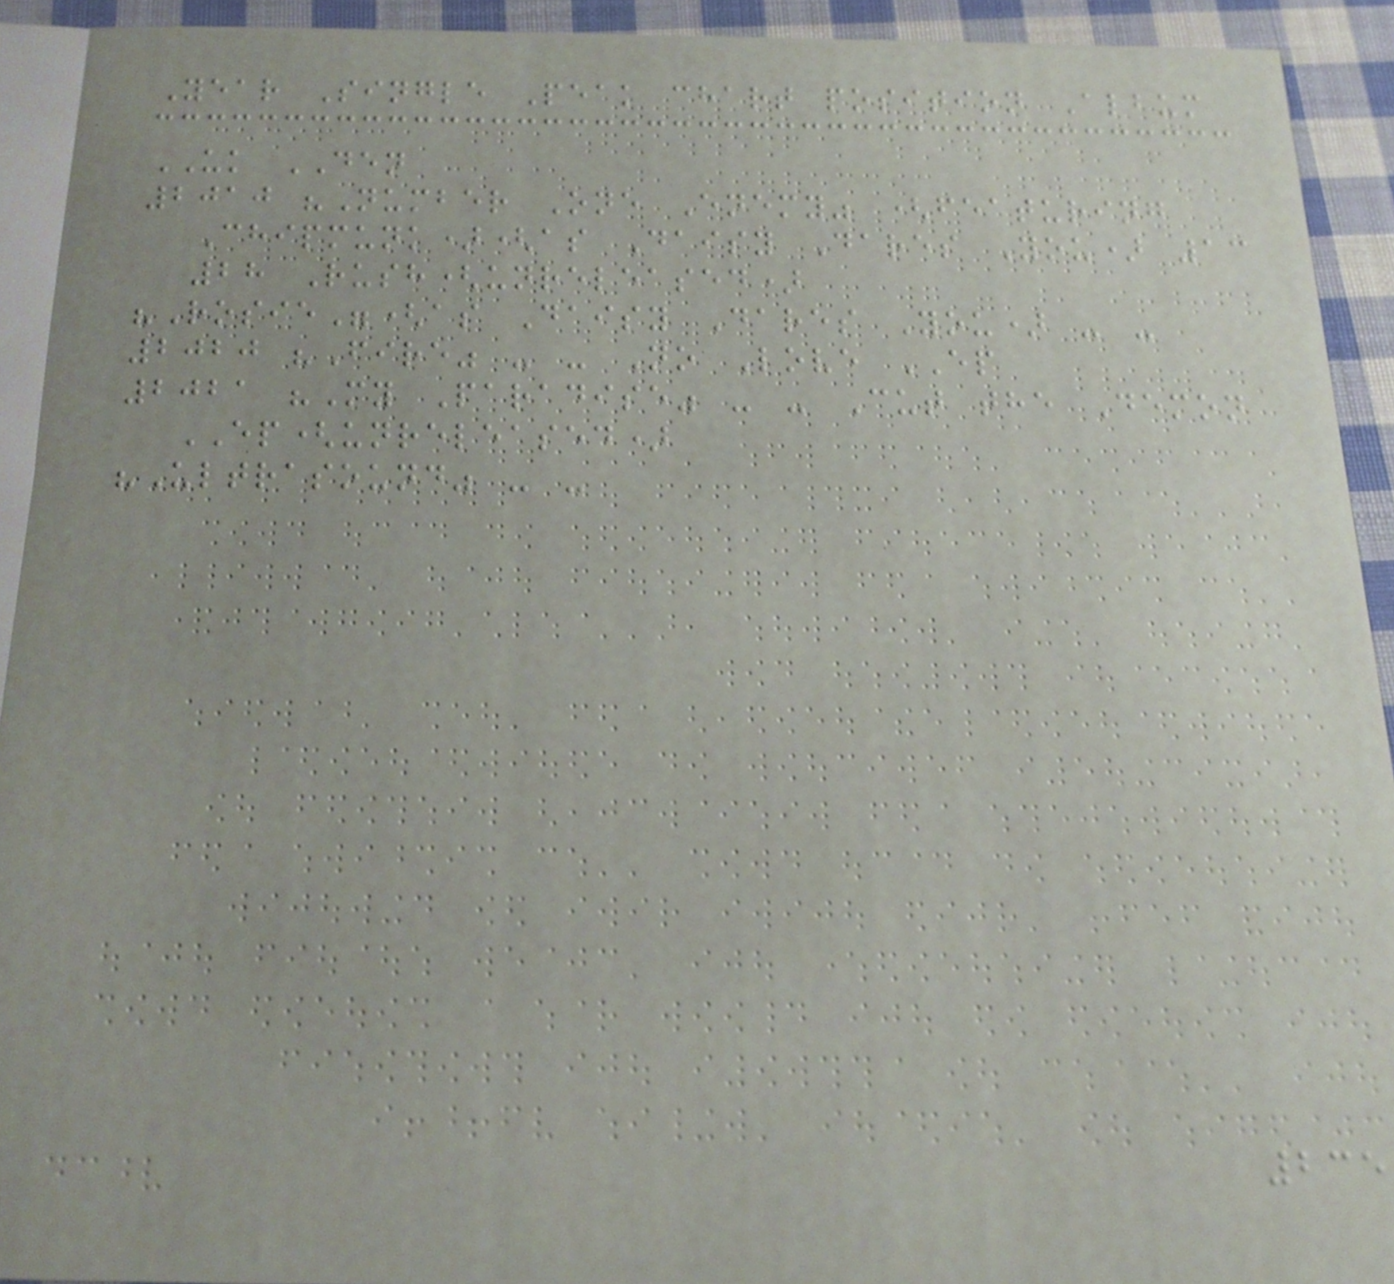Year Single Peak chart position Album
UK DEN
2010 "Number One Enemy" (featuring
Chipmunk)(as Daisy Dares You) 13
28 Rush(unreleased)
"Rosie"(as Daisy Dares You) - -
2020 "Fire" - - No Love EP
2021 "My Paradise" - - Cut the Demon
EP(unreleased)
"Ultrasound" - -
235
